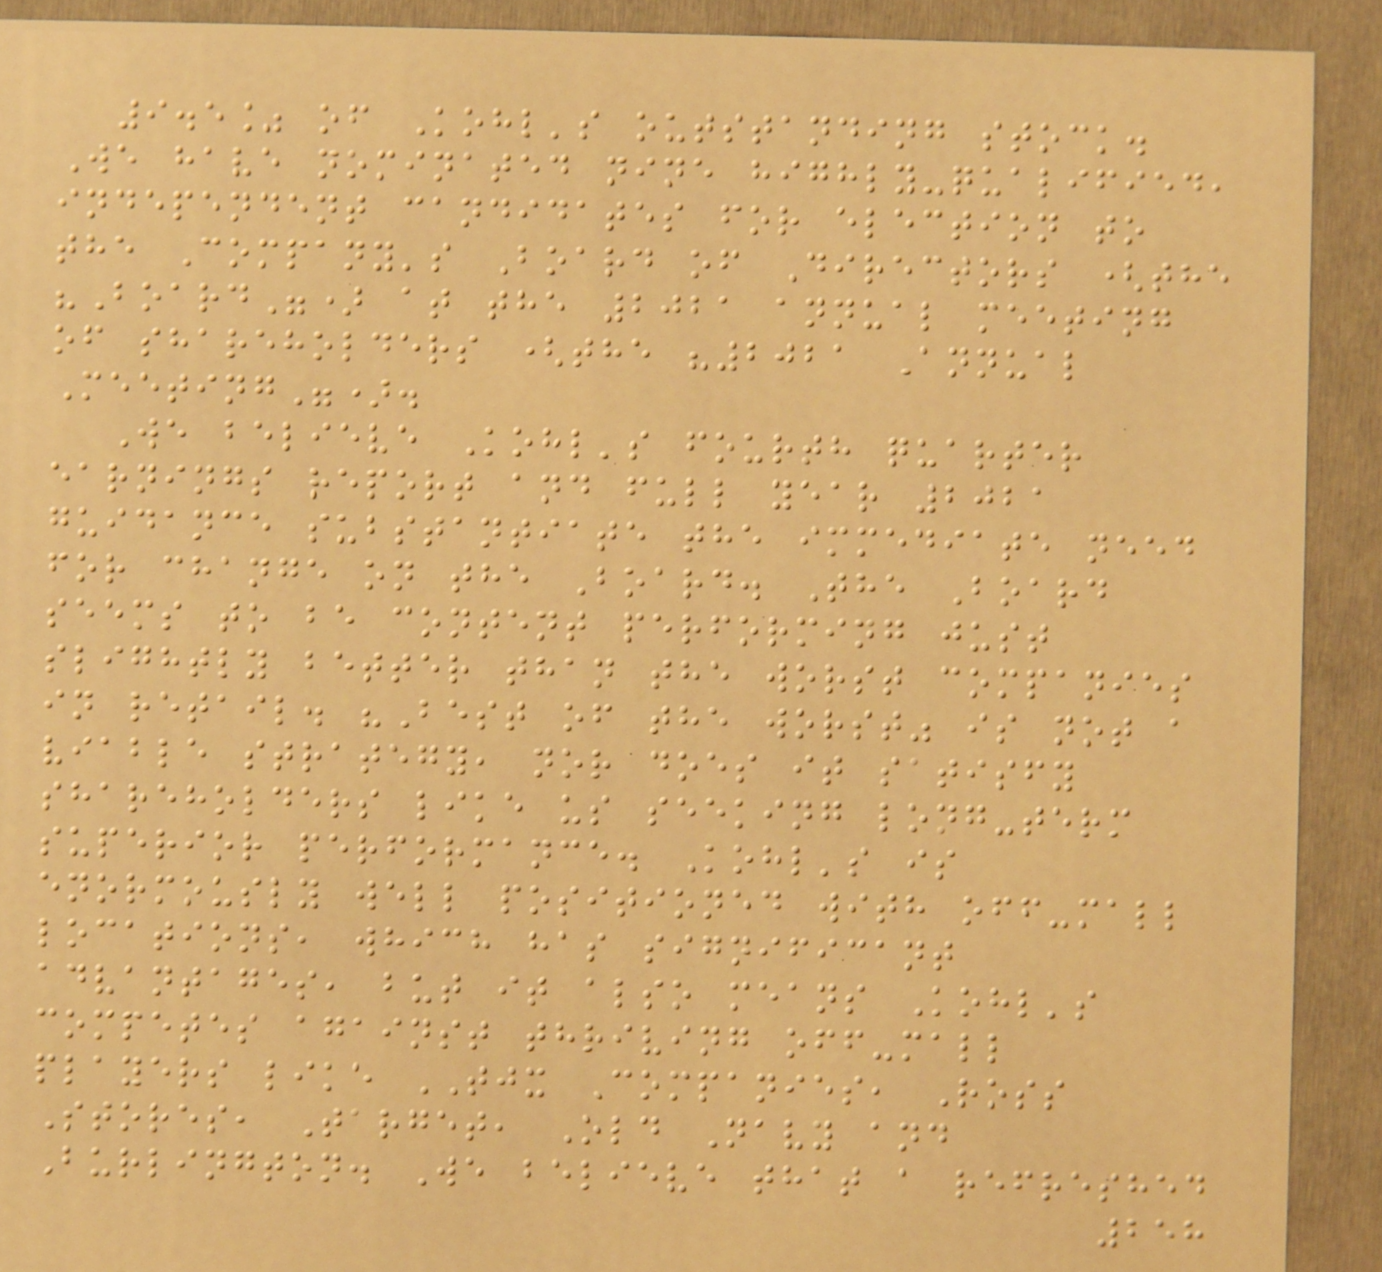9.5% of Kohl's outstanding stock.
We have nominated nine highly-qualified,
independent candidates for election to
the Company's Board of Directors (the
"Board") at the 2021 annual meeting
of shareholders (the "2021 Annual
Meeting").
We believe Kohl's fourth quarter
earnings report and full year 2021
guidance substantiate the immediate need
for change on the Board. The Board
seems to be content performing just
slightly better than the worst companies
in retail. "Best of the worst" is not a
viable strategy, nor does it satisfy
shareholders like us seeking long-term
superior performance. Kohl's is
enormously well positioned with off-mall
locations, which has significant
advantages, but it also means Kohl's
competes against thriving off-mall
players like TJX Companies, Ross
Stores, Target, Old Navy and
Burlington. We believe that a refreshed
258
